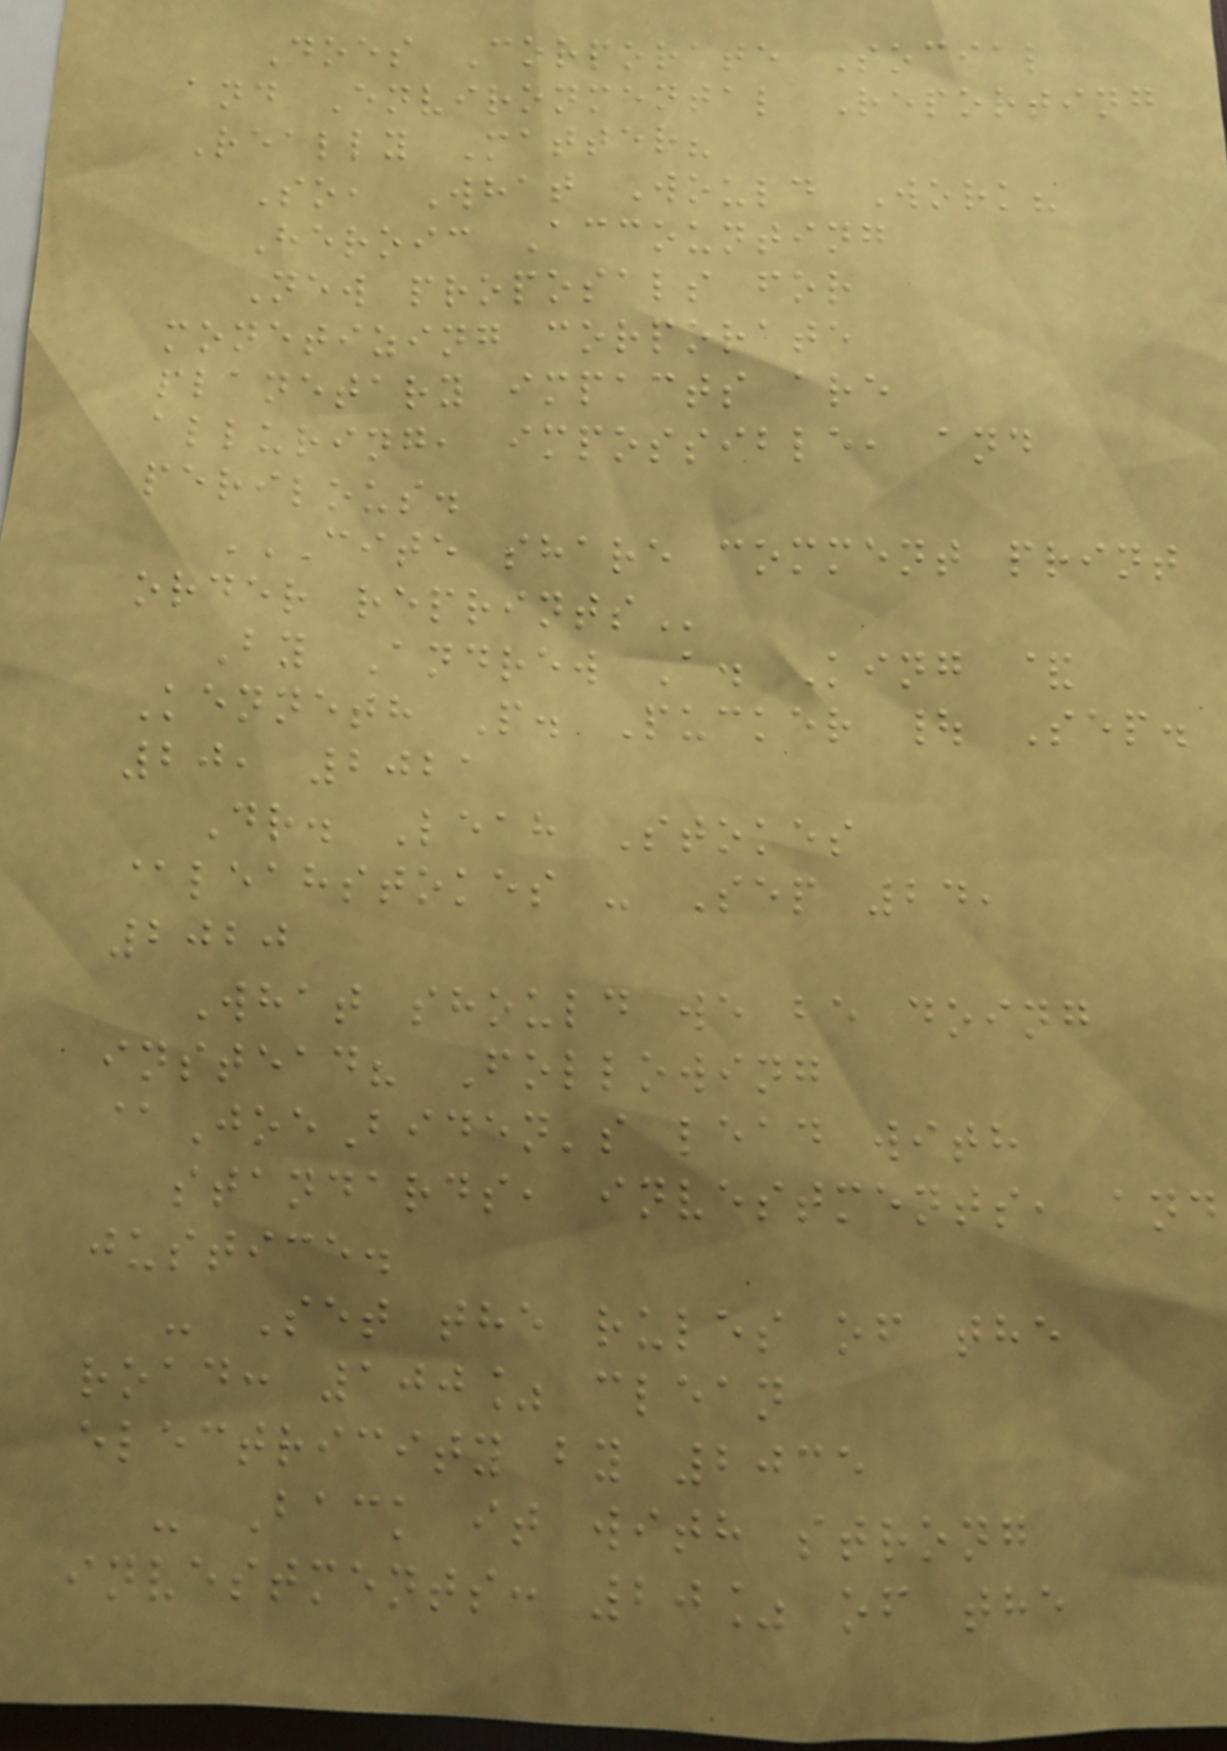Does Corporate Social
and Environmental Reporting
Really Matter?
So, What Would Work?
Heroic Accounting
New proposals for
monetizing corporate
planetary impacts are
alluring, impossible, and
perilous.
CITE SHARE COMMENT PRINT
ORDER REPRINTS
By Andrew A. King &
Kenneth P. Pucker | Sep.
20, 2021
Dr. Leah Stokes
@leahstokes - Sep 24,
2020
What should we be doing
instead? Following
@JoeBiden's lead with
standards, investments, and
justice.
- Set the rules of the
road: 100% clean
electricity by 2035
- Back it with strong
investments: 20% of the
